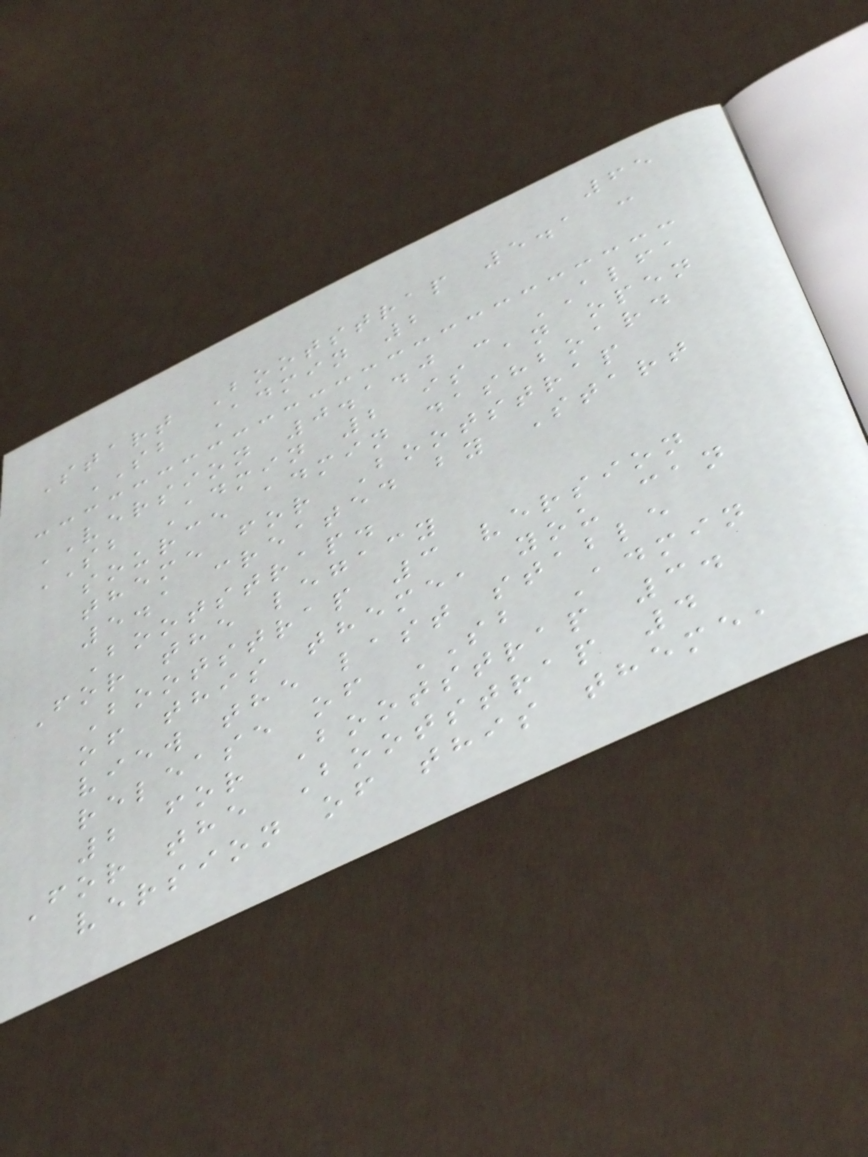65
Start Bootstrap 5.1 -
SB Admin 2
VERSION 0.1.0 - ALFA
SB Admin 2 is an open
source admin dashboard
theme for Bootstrap
5.1 created by Start
Bootstrap.
For the legacy
Bootstrap 3 version
of this theme, you can
view the last stable
release of SB Admin
2 for Bootstrap 3.
For the Bootstrap 4
version of this theme,
